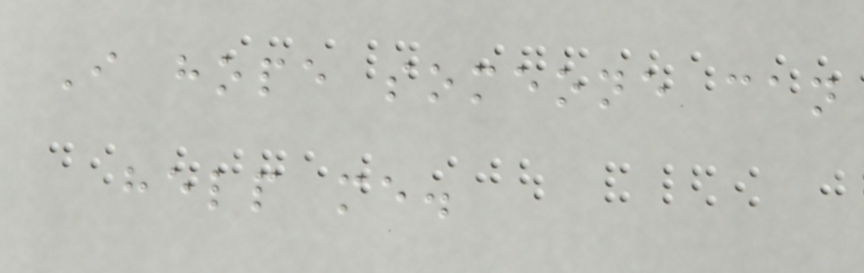I hope someone can
help me.
